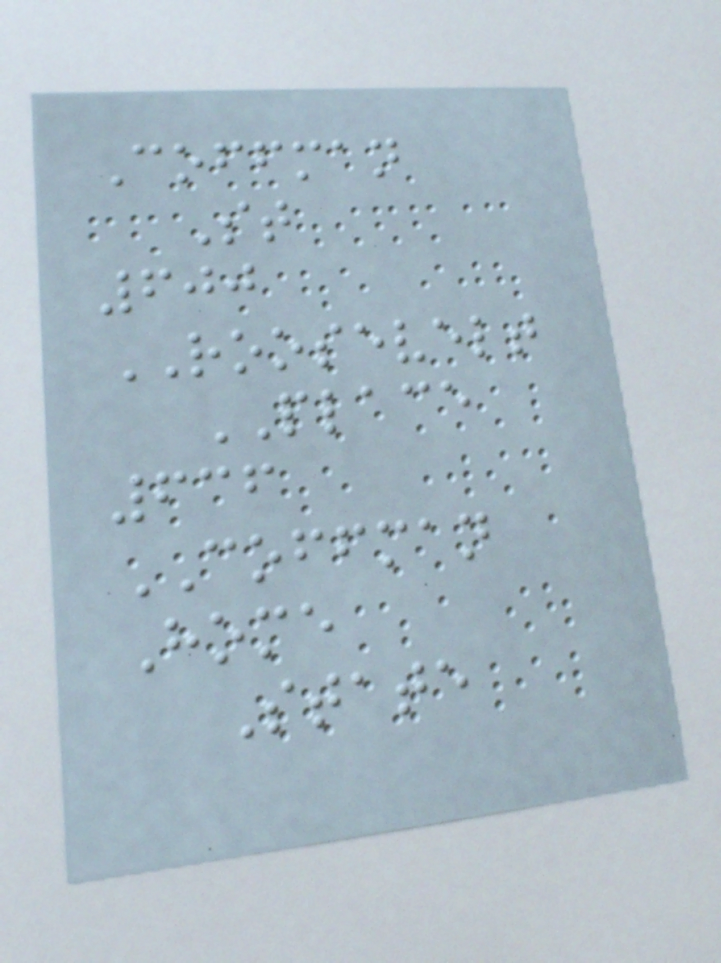Coffman
St
600
ROOSEVELT
PLACE
636
COFFMAN
Home
State
